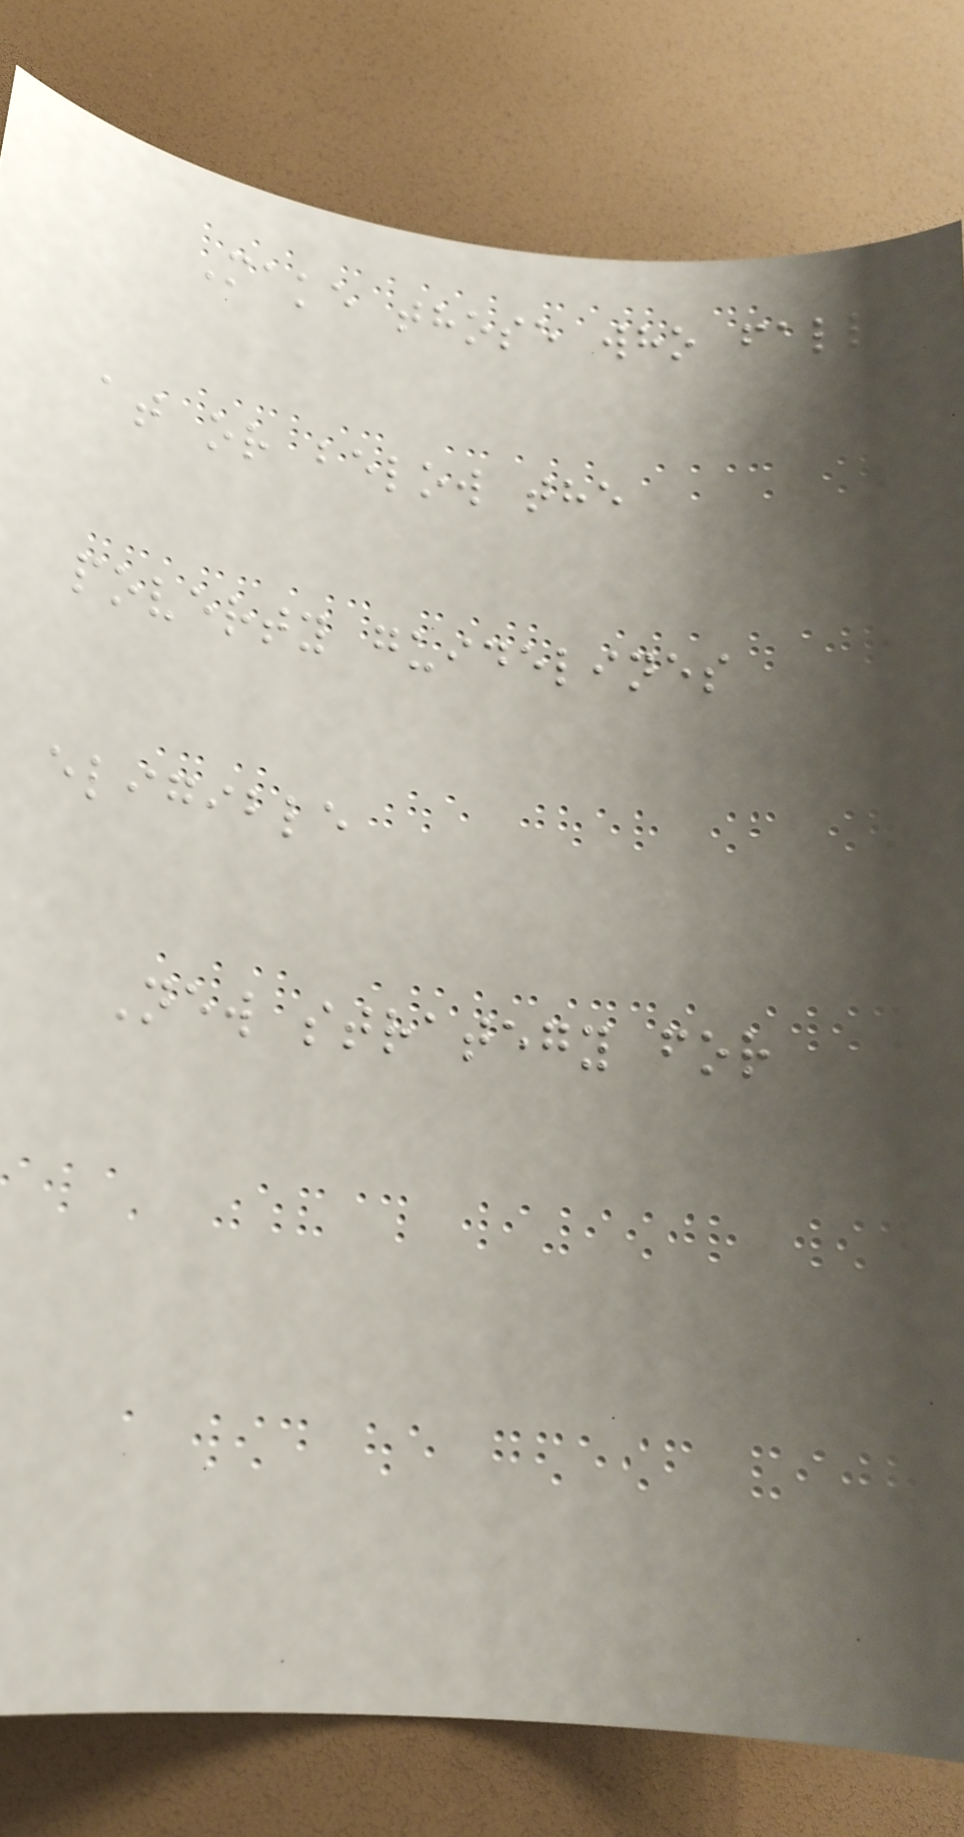Make those who fall
at or below the
poverty guidelines
eligible
New strategy for
